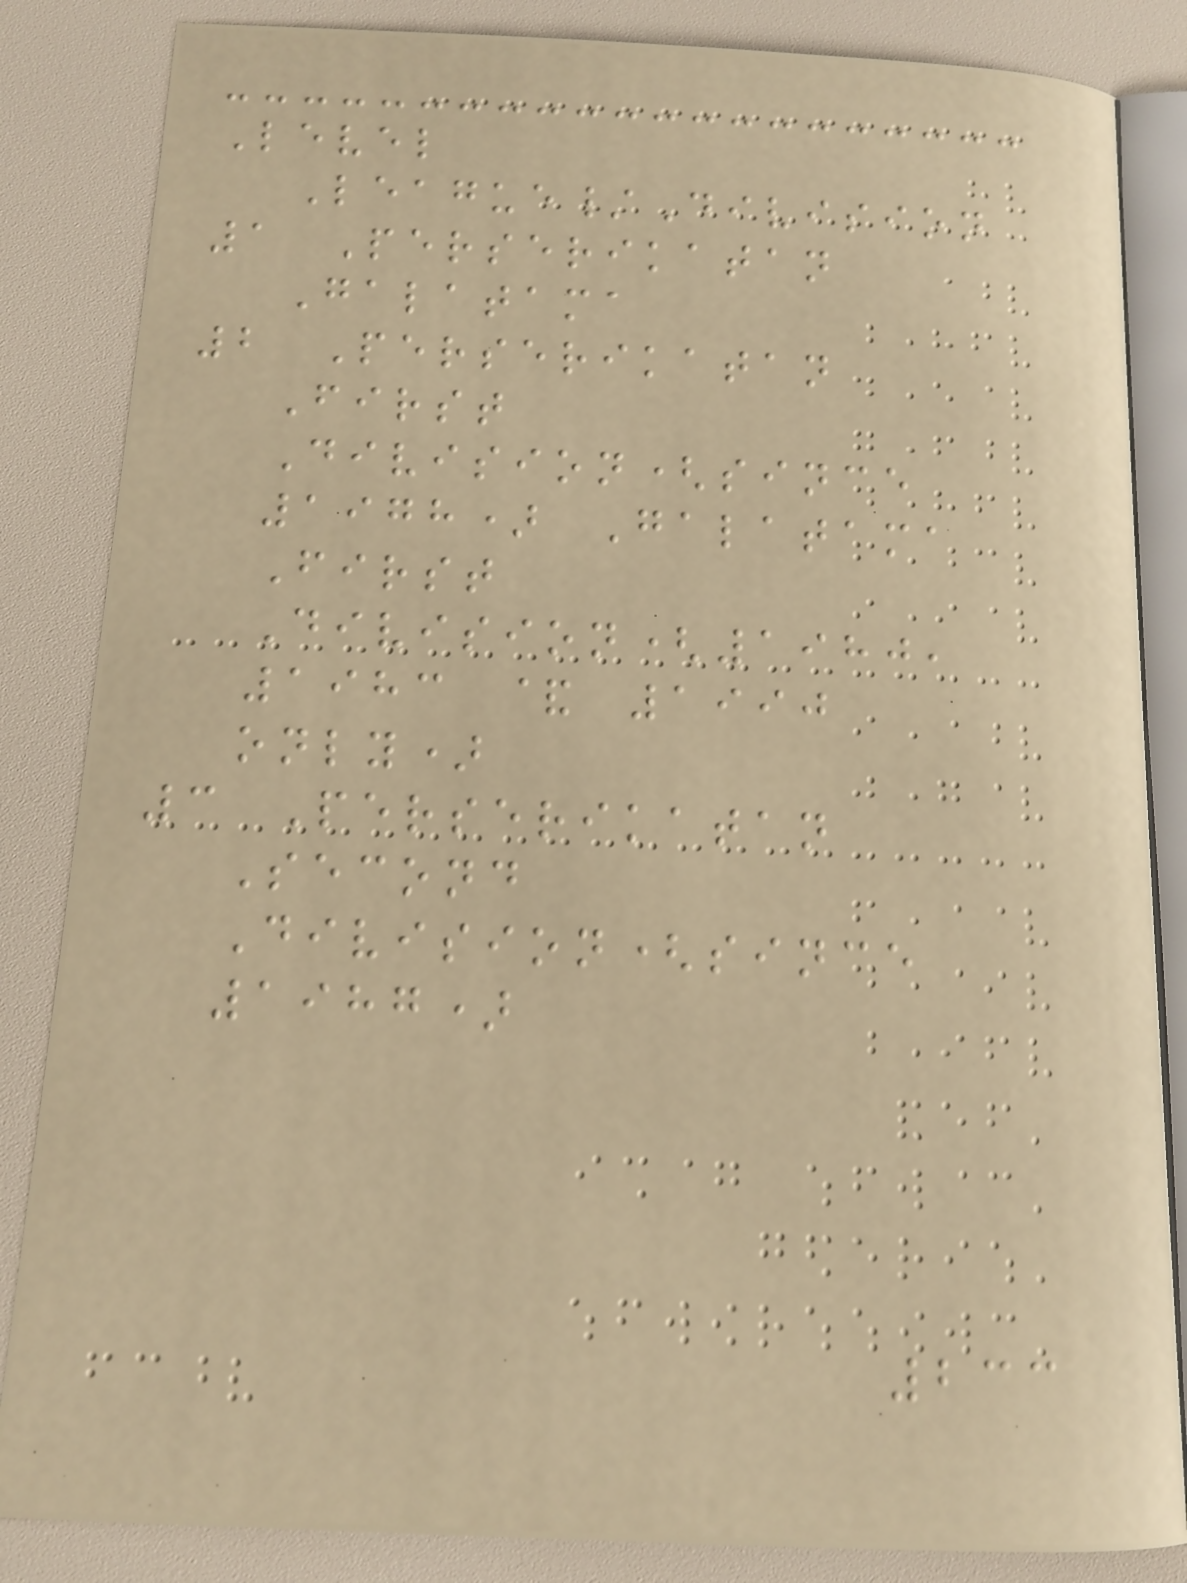Level
League/Division
1 Perserikatan
Galatama
2 Perserikatan
First
Division(since
1978) Galatama
First
Division(1980,
1983 & 1990
only)
3 Perserikatan
Second
Division(since
1987)
233
